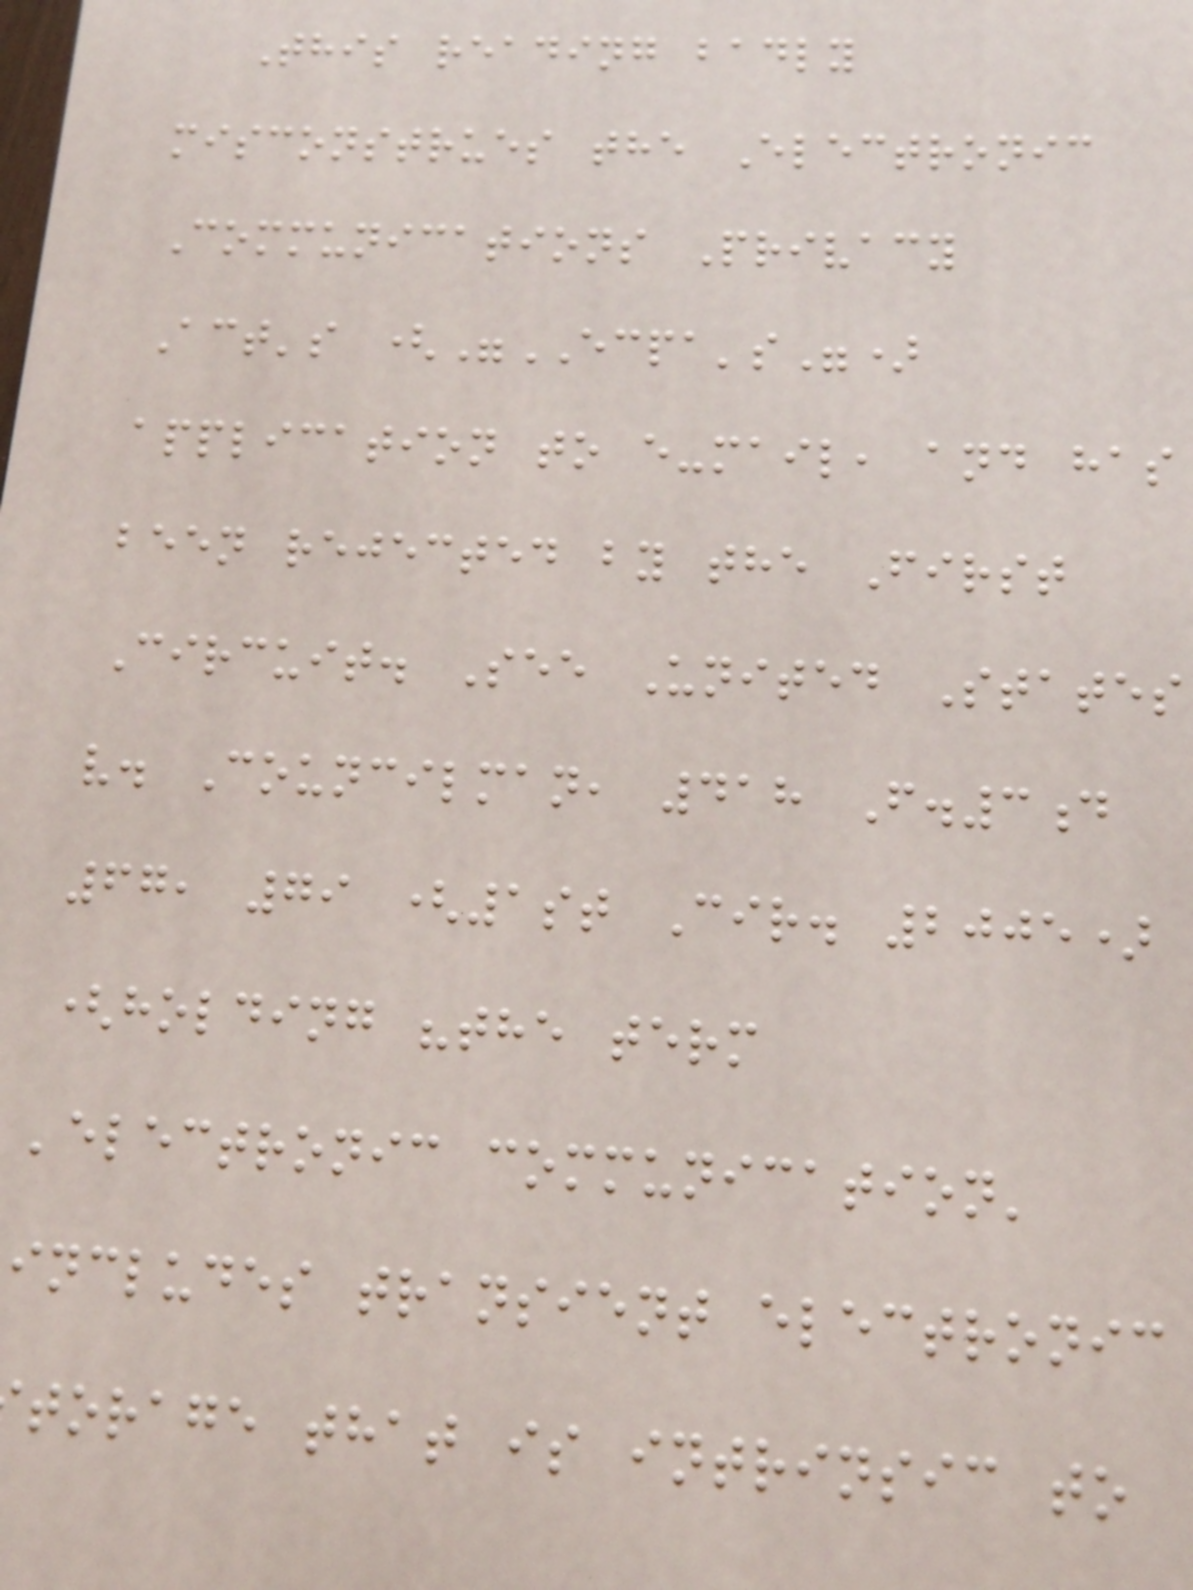This reading badly
misconstrues the Electronic
Communications Privacy
Act's ("ECPA's")
application to e-mail, and has
been rejected by the First
Circuit. See United States
v. Councilman, 418 F.3d
67, 79 (1st Cir. 2005)
(holding "the term
'electronic communication'
includes transient electronic
torage that is intrinsic to
